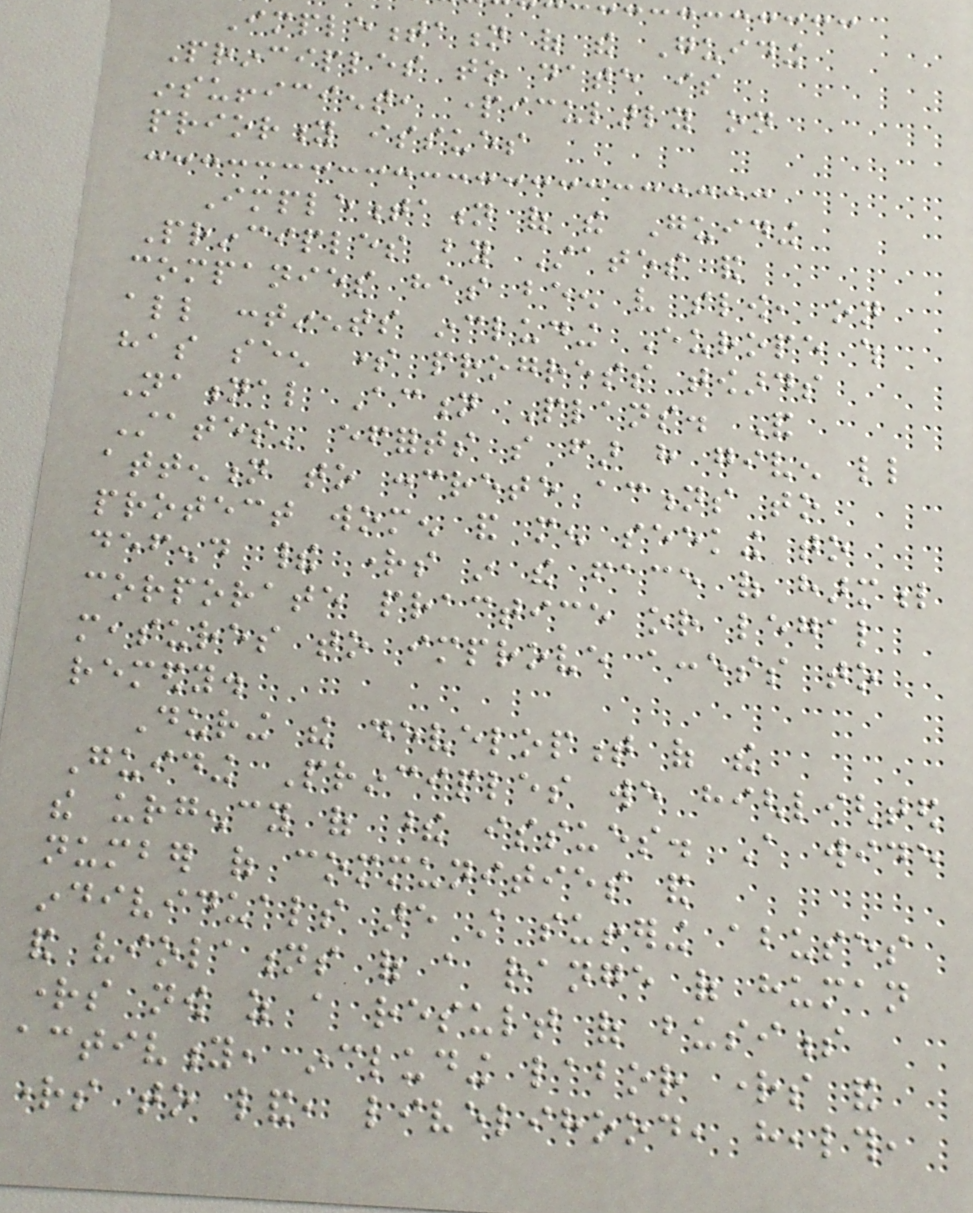Implementation of the Guiding
Principles to date is
insufficient, particularly on
priority issues
Implementation of the Guiding
Principles by States and
companies has been very slow, on
all continents including Europe which
has seen some progress towards
National Action Plans. And
States' efforts so far have given little
attention to concrete actions to
protect women and men seeking to
defend their rights in the face of harmful
corporate practice or legal
measures to improve access to
remedy.
During the development of the
Guiding Principles we highlighted
the urgency of these issues. A wide
number of communities and
individuals are still suffering abuses
and violations of a range of human
rights now as a result of business
activity, including labor rights and
rights to land, livelihood, health,
